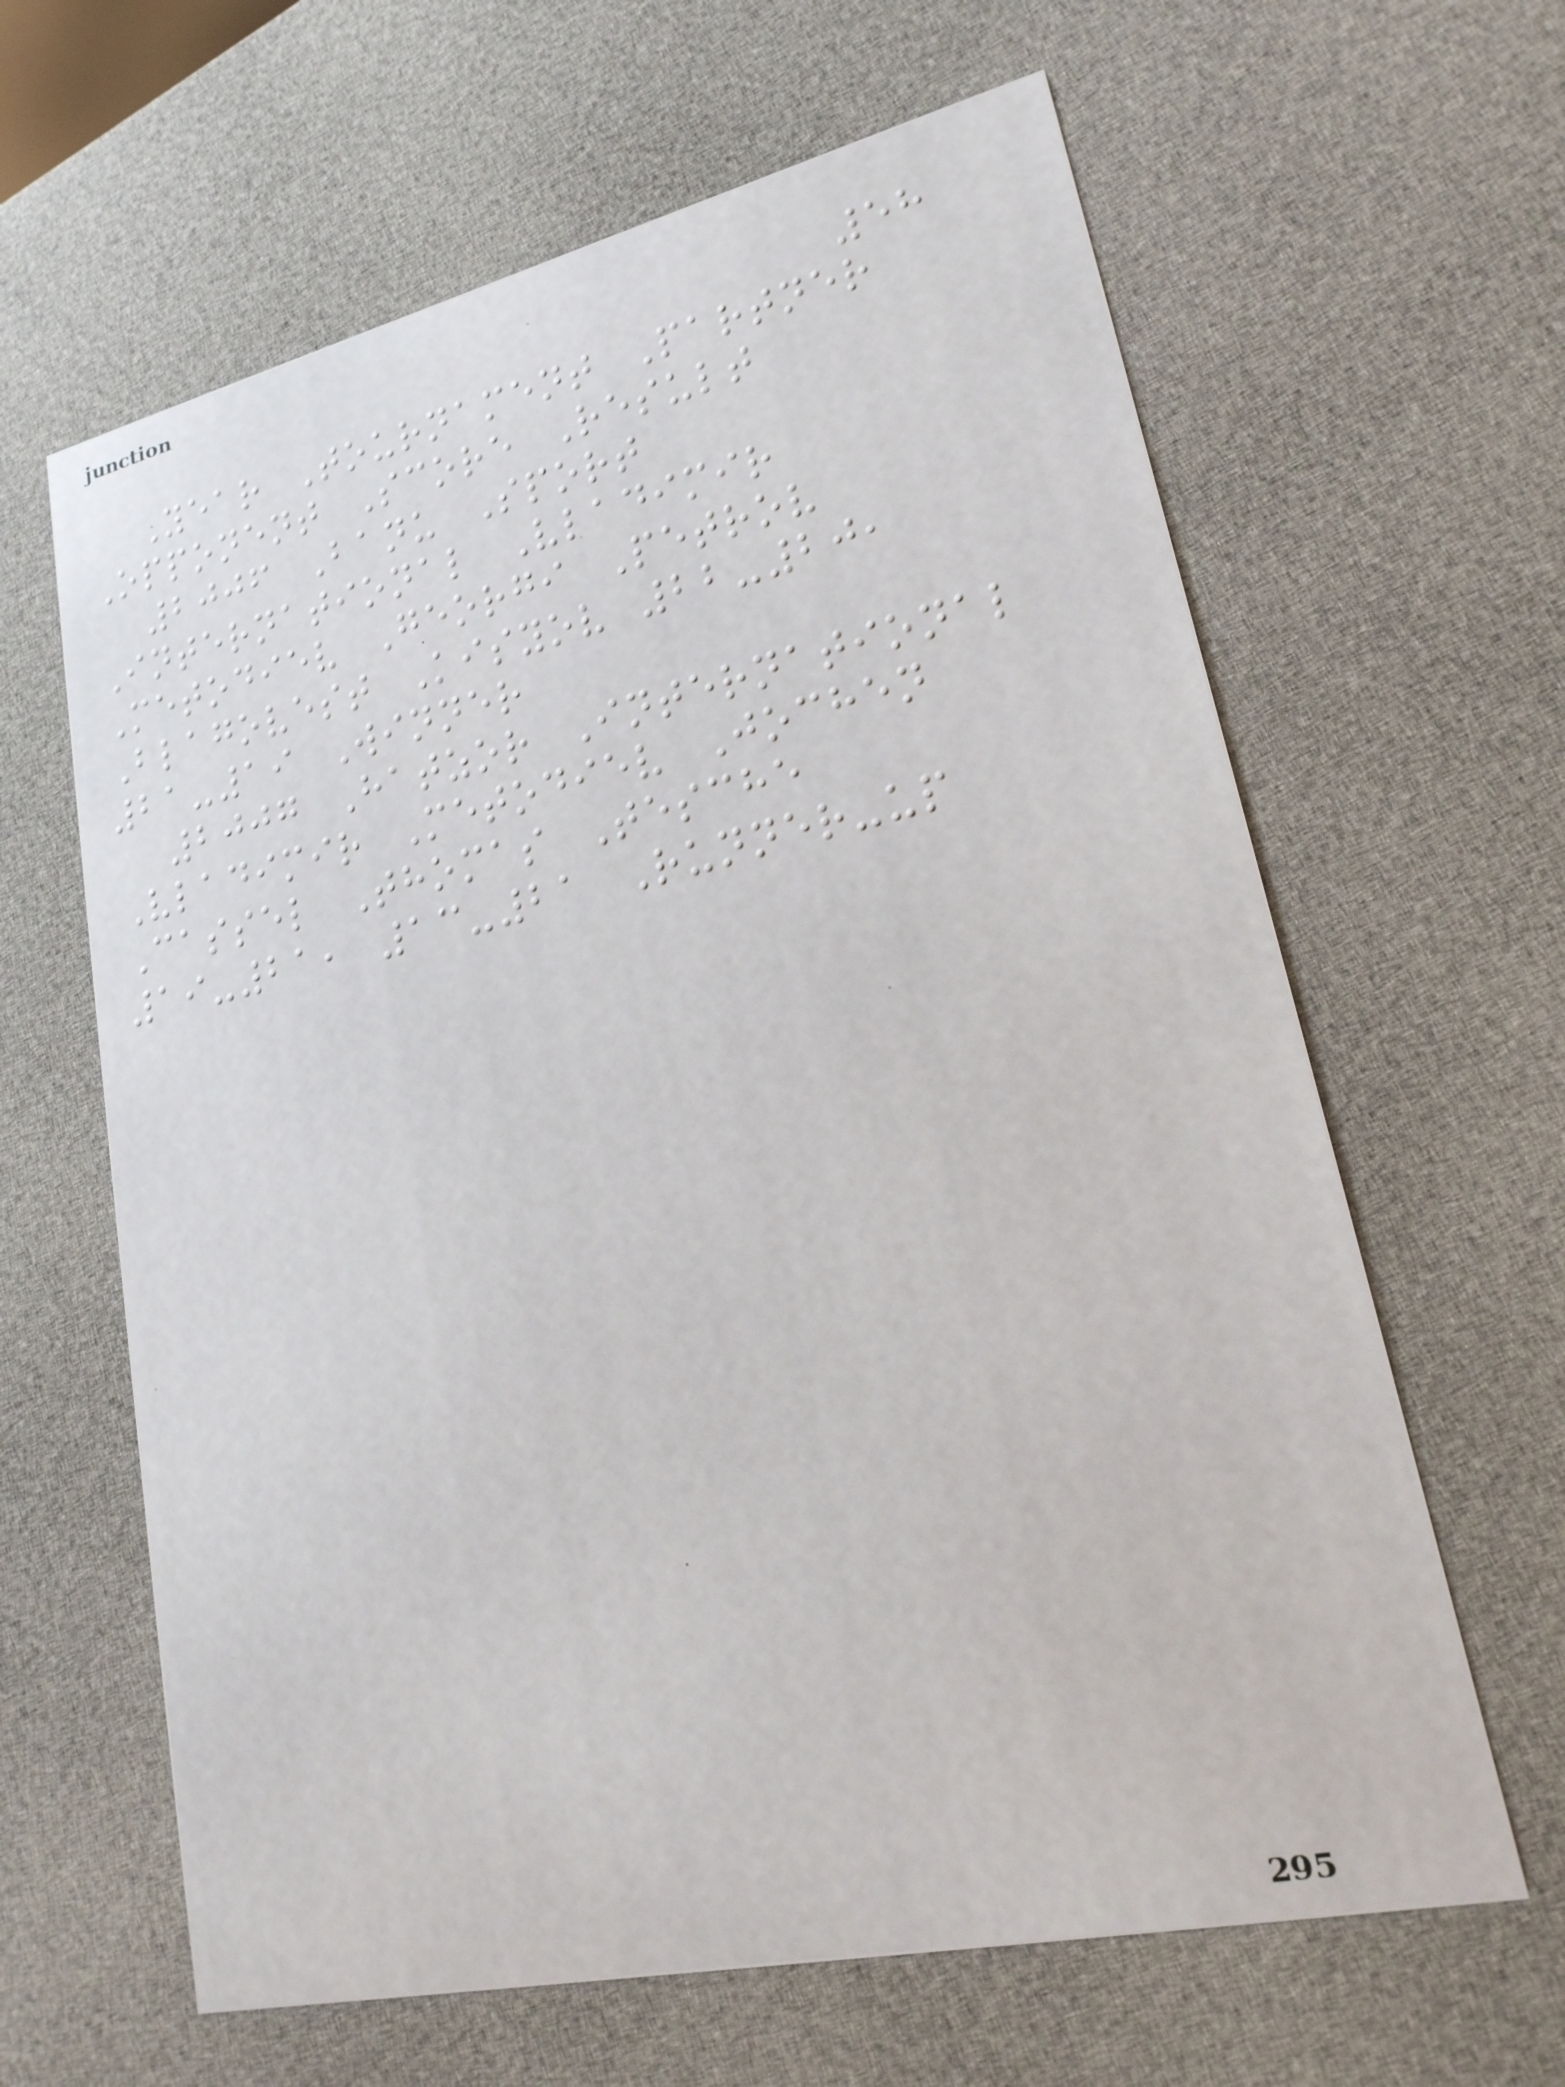58
Year Tournament Partner
Opponent Score Result
2006 Banu Sport
International Vladimir
Metodiev Georgi Petrov
Blagovest Kisyov 22-20,
21-19 Winner
2007 Hatzor International
Vladimir Metodiev Jochen
Cassel Thomas Tesche
19-21, 13-21 Runner-up
